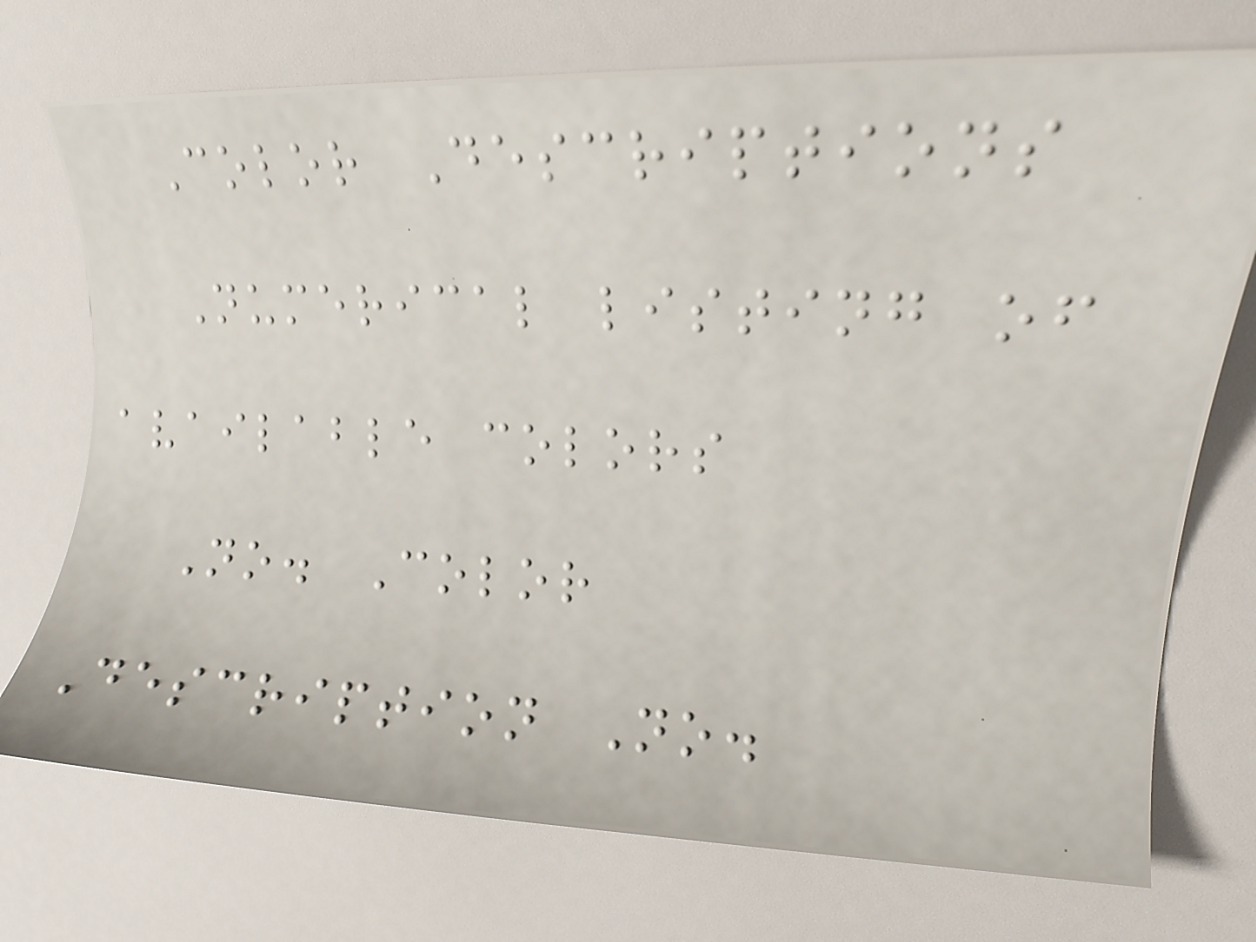Color Descriptions
Numerical listing of
available colors
No. Color
Description No.
